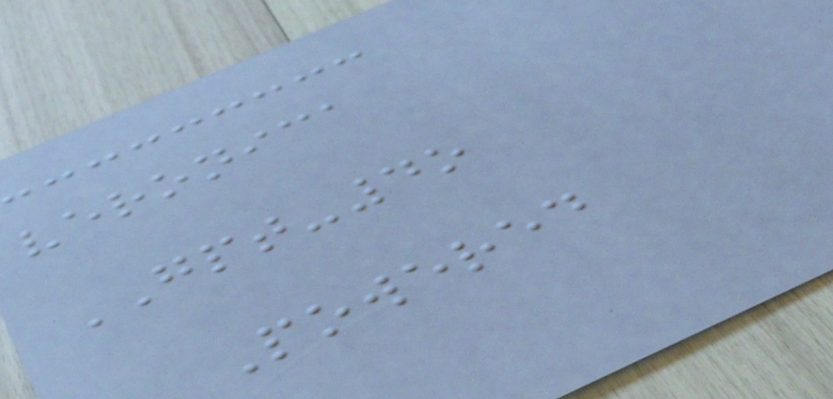veronica
GPT-4o
Powered
